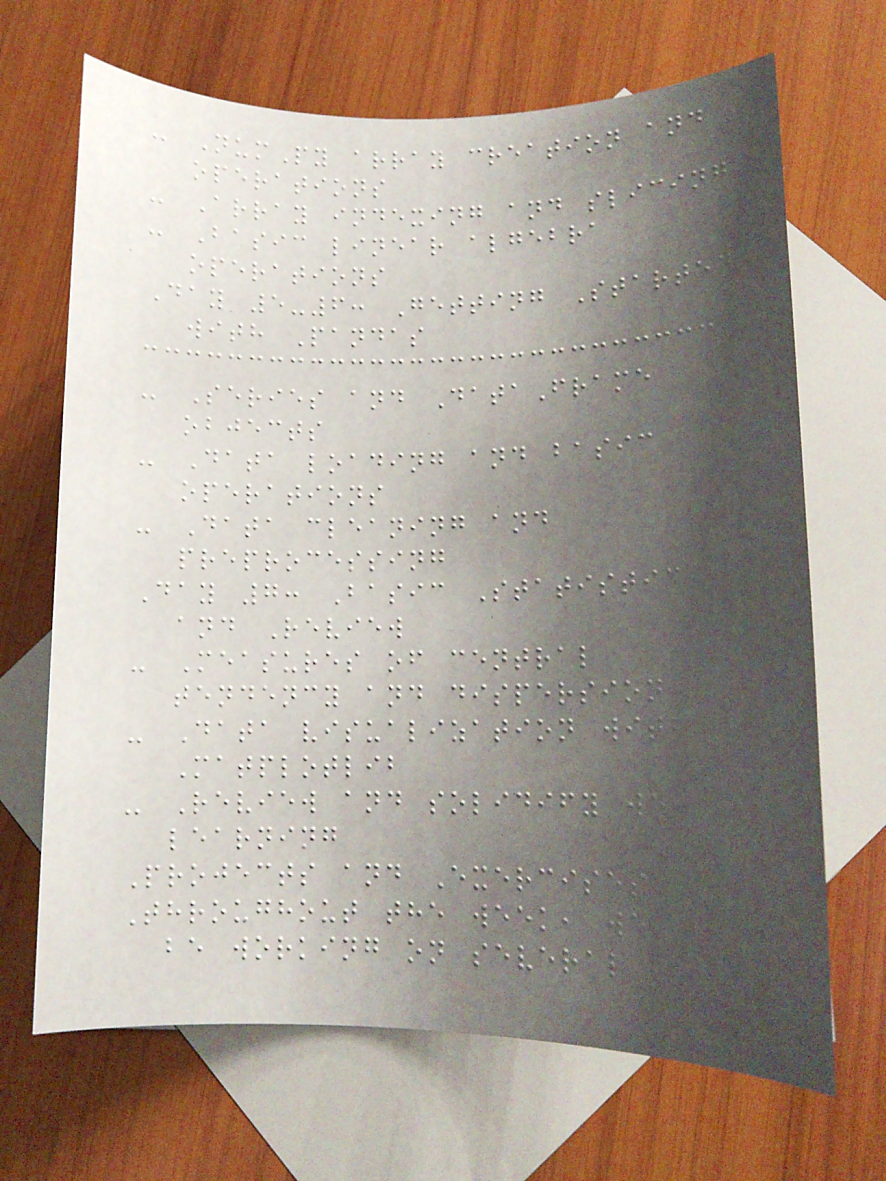- NumPy array creation and
operations
- Array indexing and slicing
- Basic linear algebra
operations
Day 5-6: Getting Started
with Pandas
- Series and DataFrame
objects
- Data loading and basic
operations
- Data cleaning and
preprocessing
Day 7: Basic Statistics
and Review
- Measures of central
tendency and dispersion
- Data visualization with
Matplotlib
- Review and solidify week's
learning
Projects and Exercises
Throughout the week, we'll
be working on several
